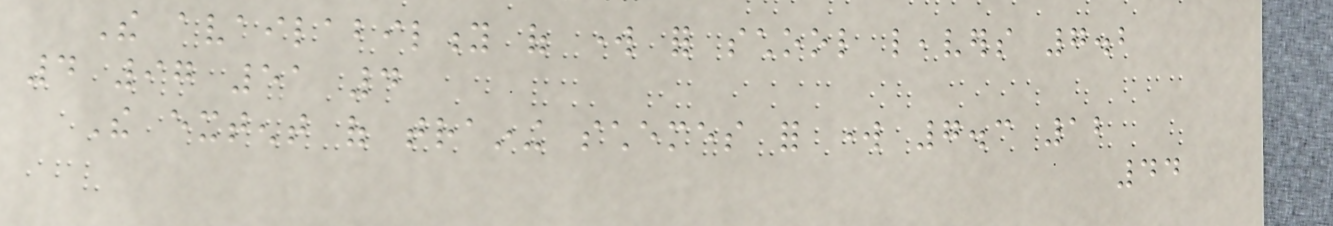The availability of work for school leavers 7.2
4 97 51 4
The extent of training schemes for work 7.3 12
44
